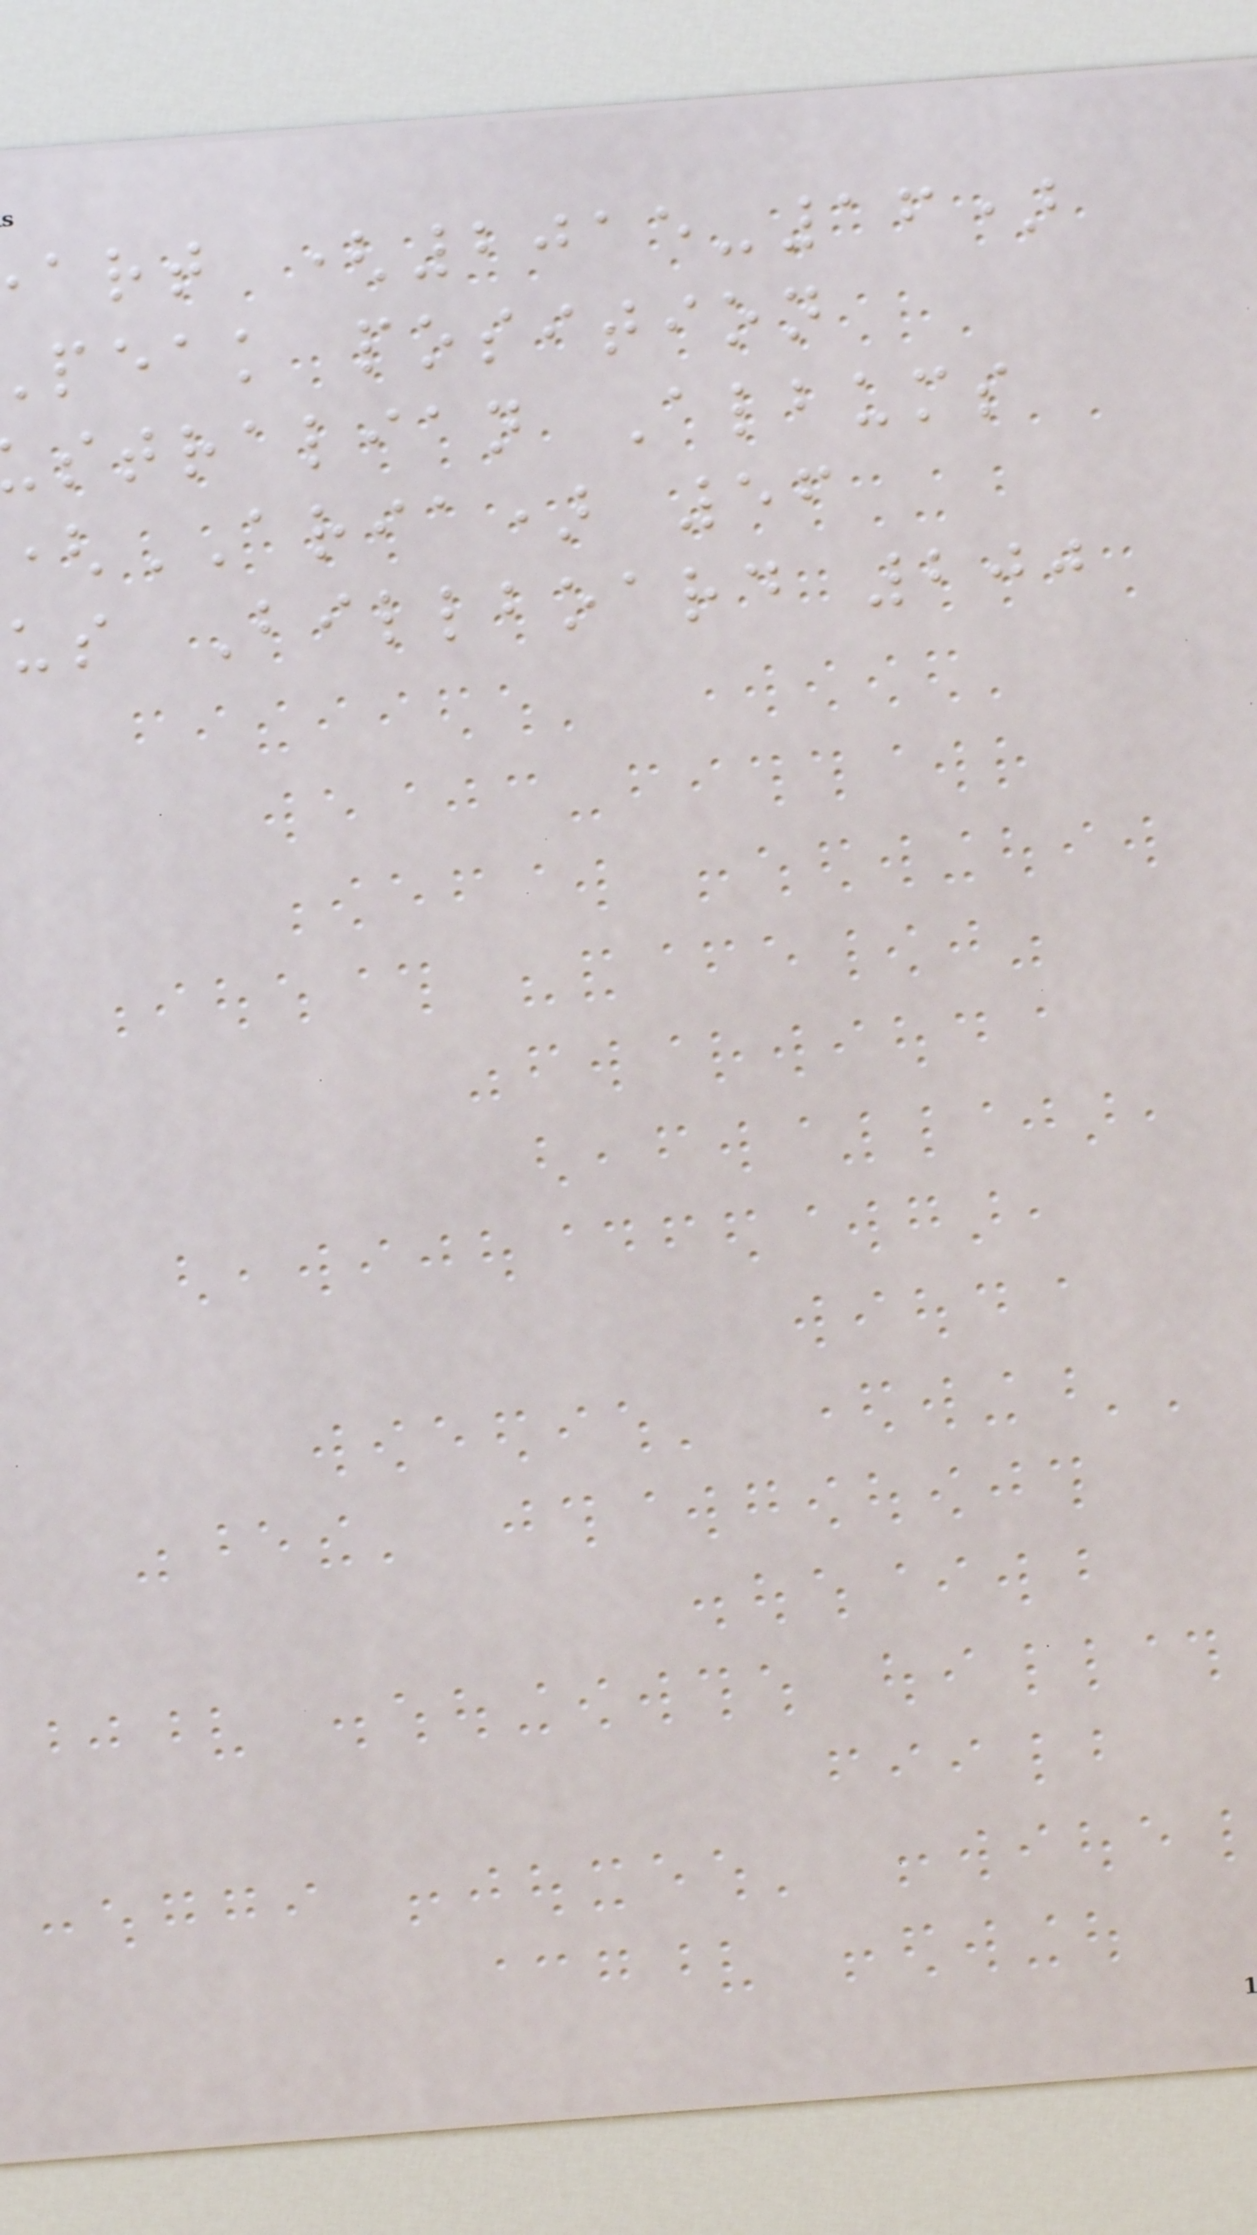art (2015-16)
peak position
stralian Albums
(ARIA) 56
us Billboard 200
